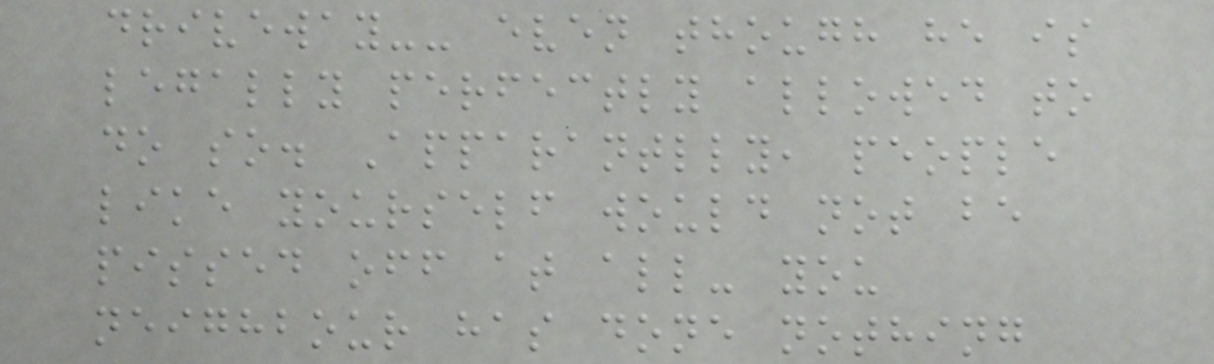driveway-- even though he is
legally perfectly allowed to
do so. Apparantlly, people
like yourself would not be
pissed off at all- you
neighbour has done nothing
